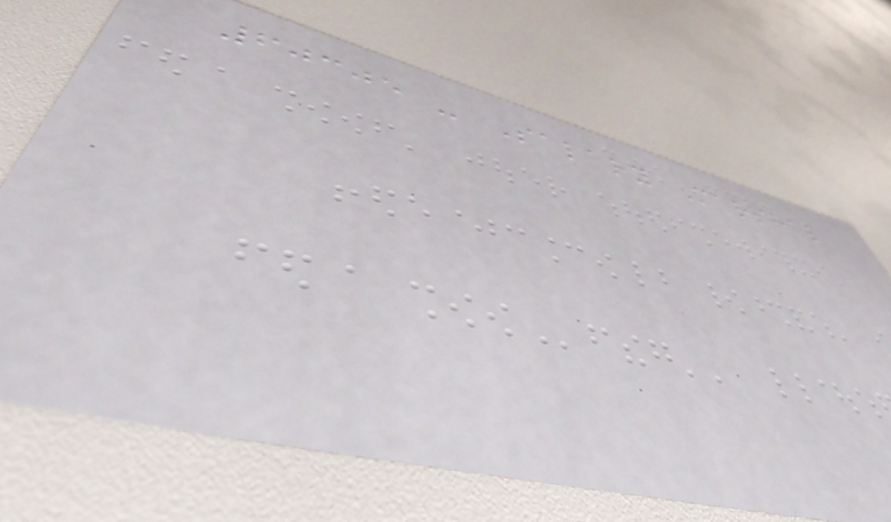60305 - Salary Marshal
